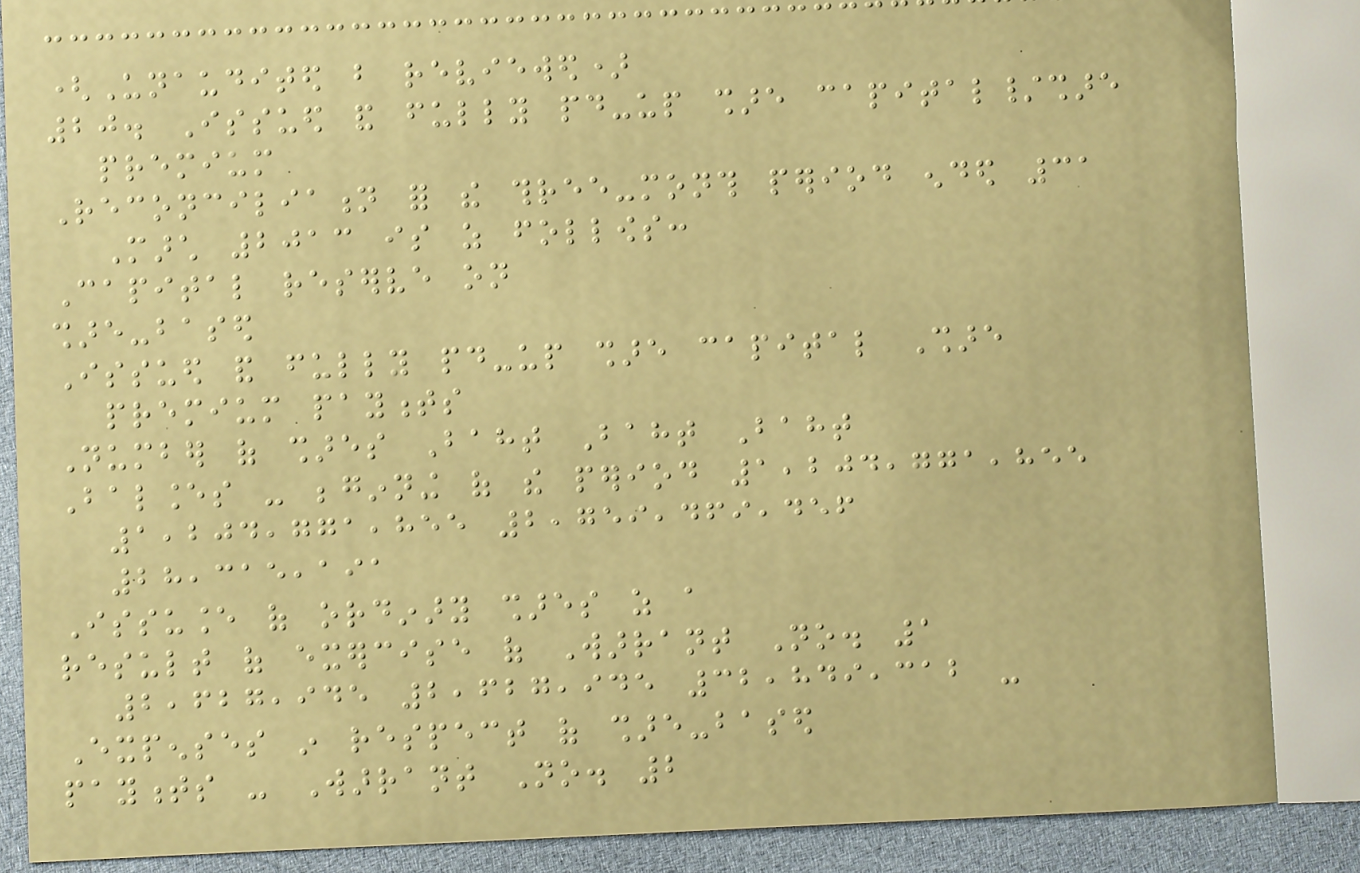(Unaudited but reviewed)
20. Issued and fully paid-up share capital/share
premium
Reconciliation for the three-month period ended 31
March 2013 is as follows:
Capital reserve on
share-based
Issued and fully paid-up share capital Share
premium payments
Number of shares Baht Baht Baht
Balances - beginning of the period 1,204,771,855
1,204,771,855 2,759,469,456
28,315,191
Issuance of ordinary shares as a
result of exercise of Warrant No. 1
2,627,945 2,627,945 32,849,312 -
Expenses in respect of share-based
payments - Warrant No. 2
